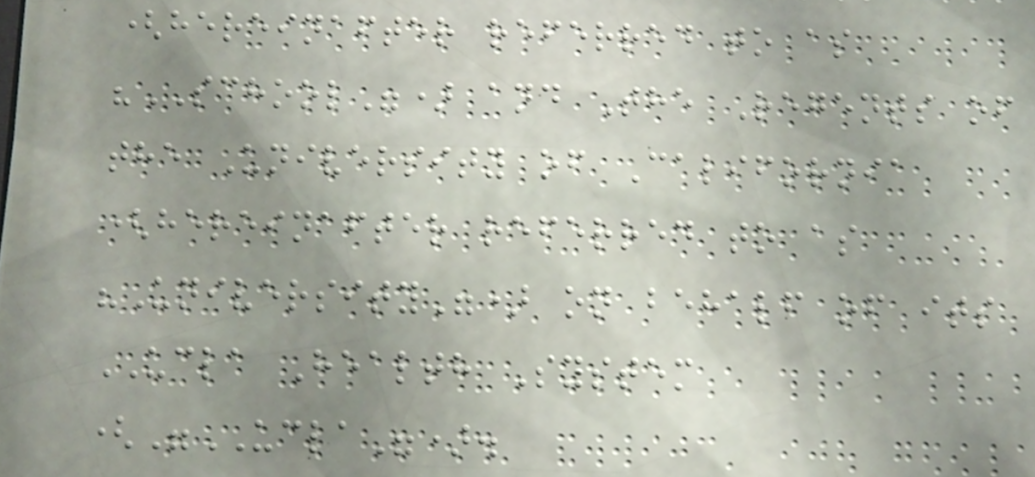(hereinafter referred to as
"SCHOOL") and The Regents of
the University of California
(hereinafter referred to as
"University") on behalf of its
UCLA Health System
("UCLA").
